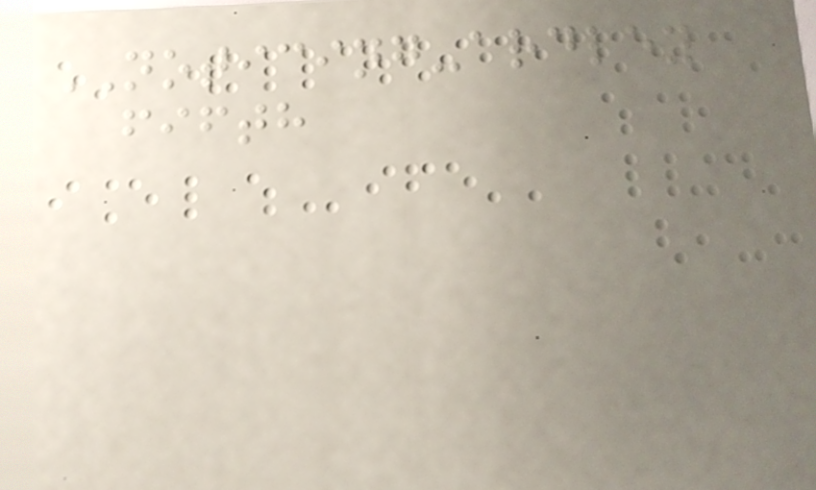NOTICING-ardley
fifth
